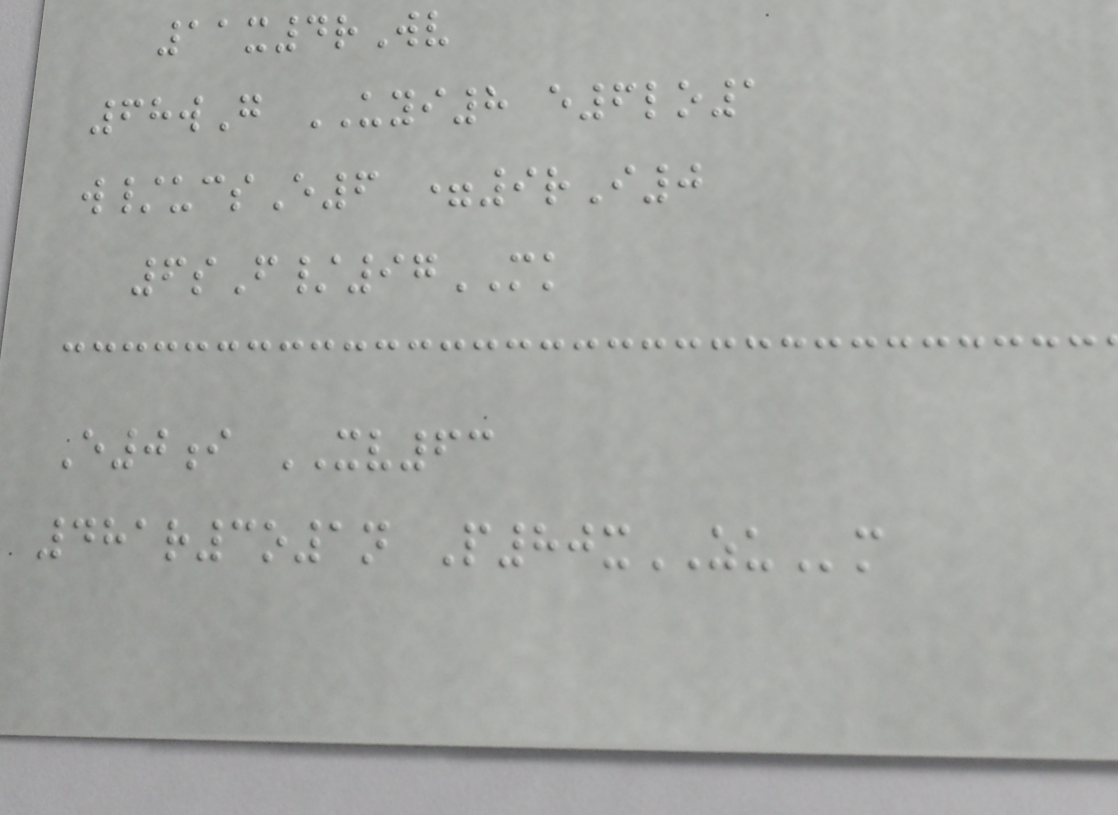11x4rWv
68wG UYI8 e6lo1
w/ucsE6 =9rI0
6sF/97MK
E0i XV63
481r3o1n P80xZUm
